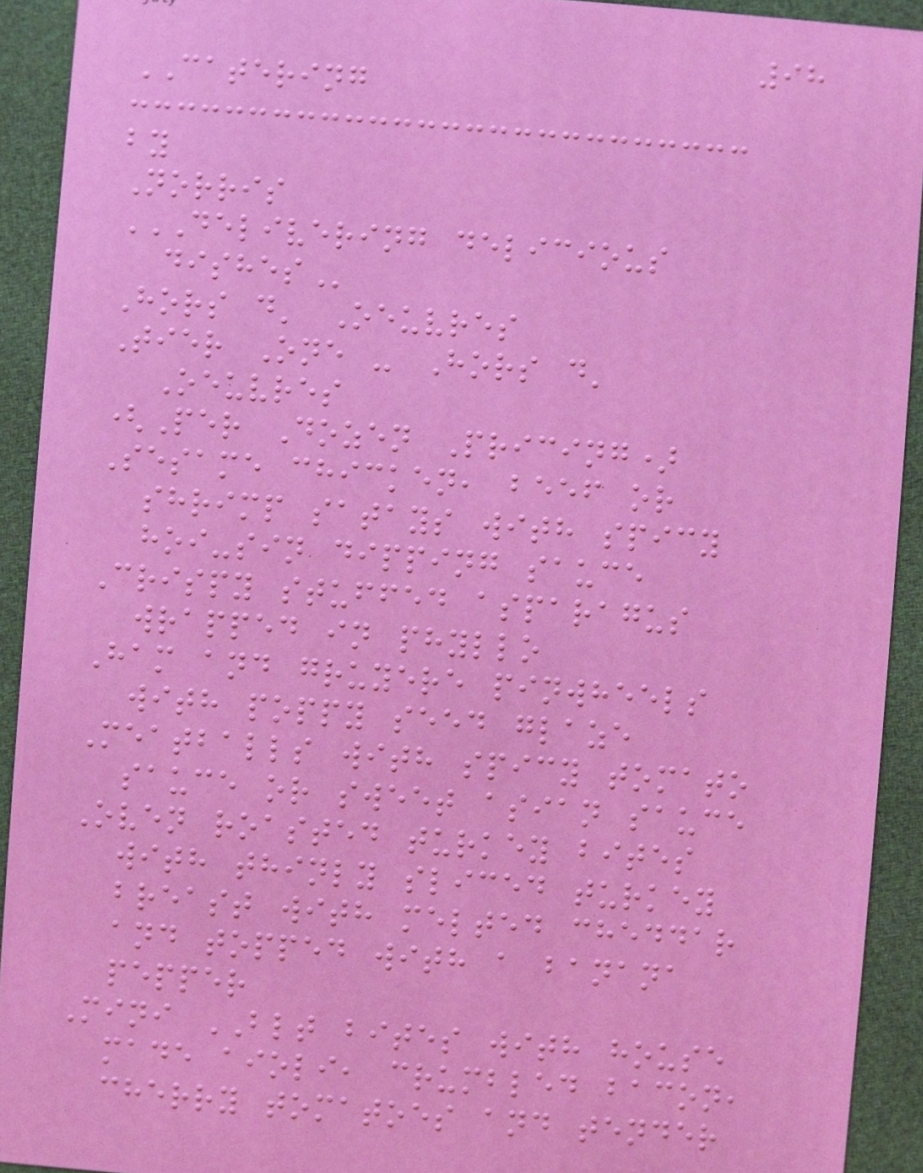98
CATERING
by
Norris
DELIVERING DELICIOUS
DISHES
Hors d' Oeuvres
Tier One - Hors d'
Oeuvres
(Per Dozen Pricing)
Sesame chicken, beef or
shrimp satays with spicy
hoi-sin dipping sauce
Crispy stuffed asparagus
wrapped in phyllo
Ham and gruyere pinwheels
with poppy seed glaze
Meatballs with spicy tomato
sauce or sweet asian sauce
Oven roasted turkey bites
with thinly sliced turkey
breast with melted cheddar
and topped with a banana
pepper
Mini BLT bites with house
made aioli, crumbled bacon,
cherry tomatoes and tender
